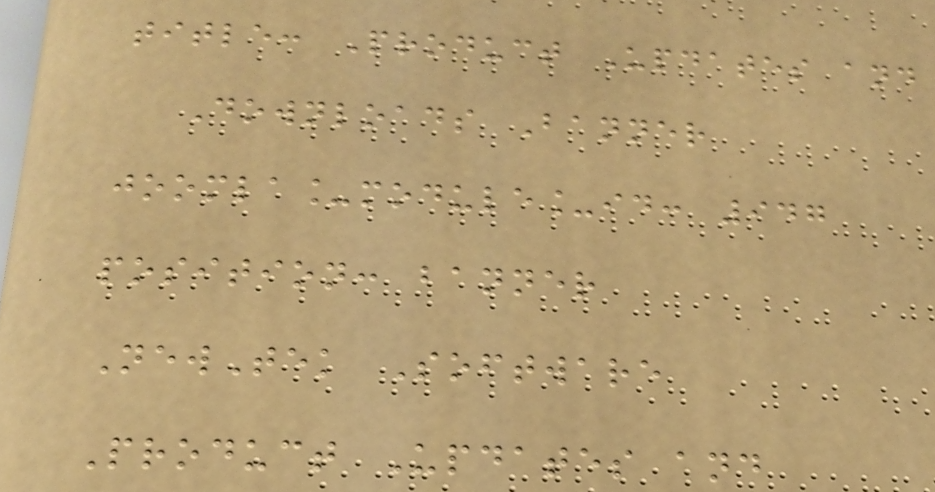title: Product Updates and
Downloads Banner
joomla_module_id: 947
position: banner
NewTek Software
Product Updates and
